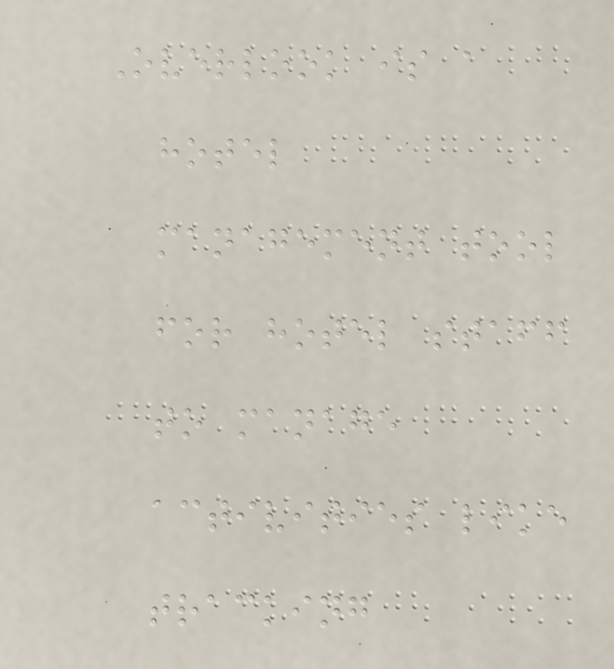Overlook is a
hotel
management tool
for hotel staff
to manage
activities like
tracking
